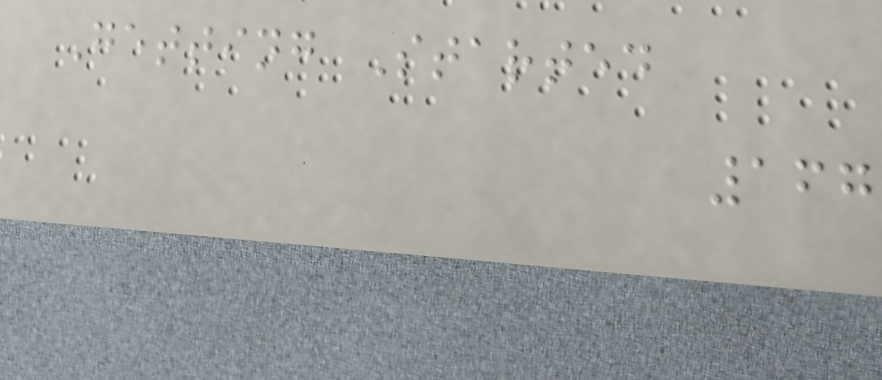Getting Started
167
